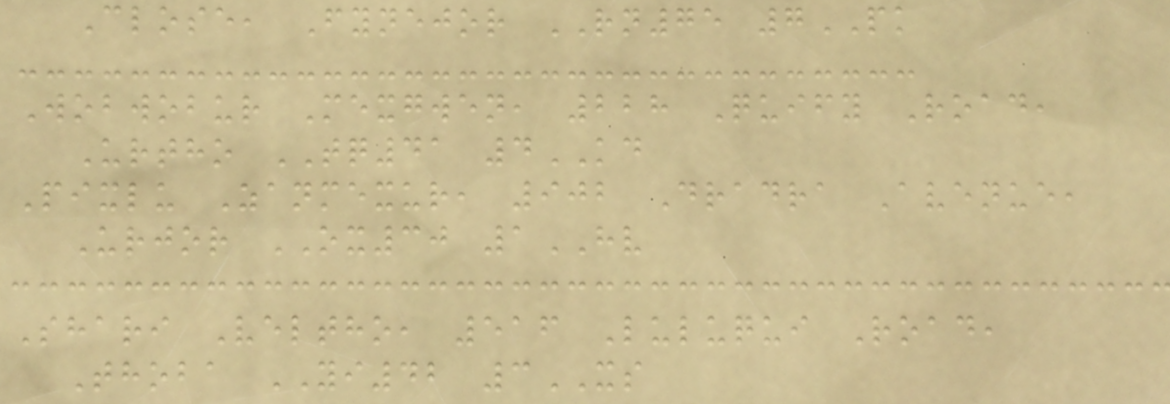Close, Fynejor RN75 7PK
Wobwobur Mexgwen, 228 Quify Road,
Urtho TQ41 4KD
Pixlu Zanmexur, 902 Dradra Avenue,
Urjor OX30 1HV
Shari Veltho, 516 Luluqui Road,
Thoba YI42 3XS
